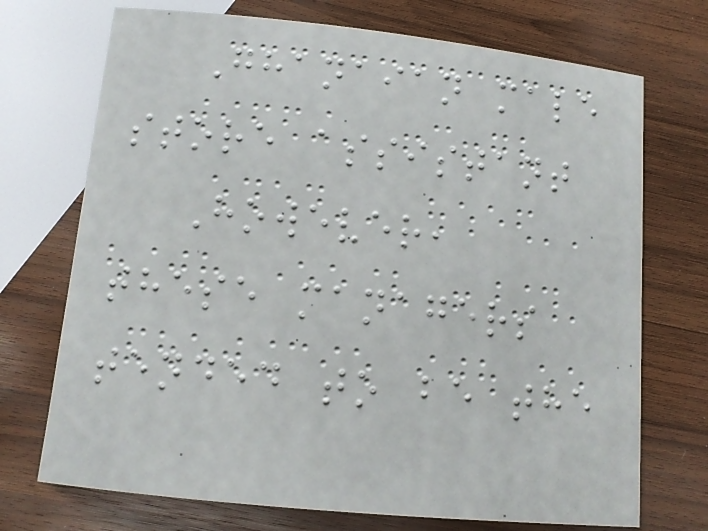Ghanaian male
store assistant
However,
these managers
tended to be the
